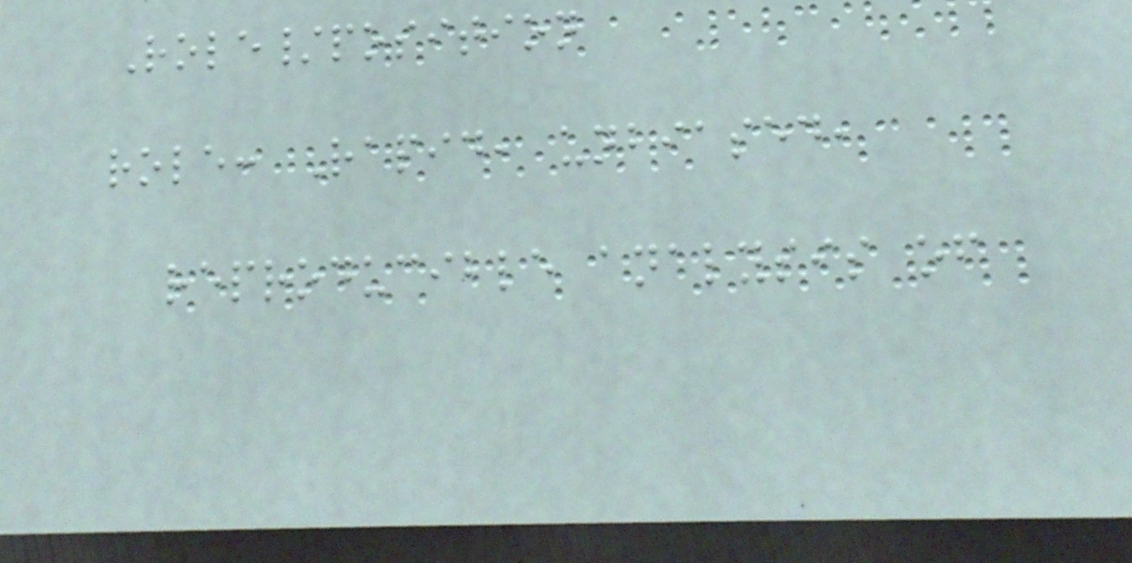Role/position
role: Rapid, unbiased,
reproducible analysis of
